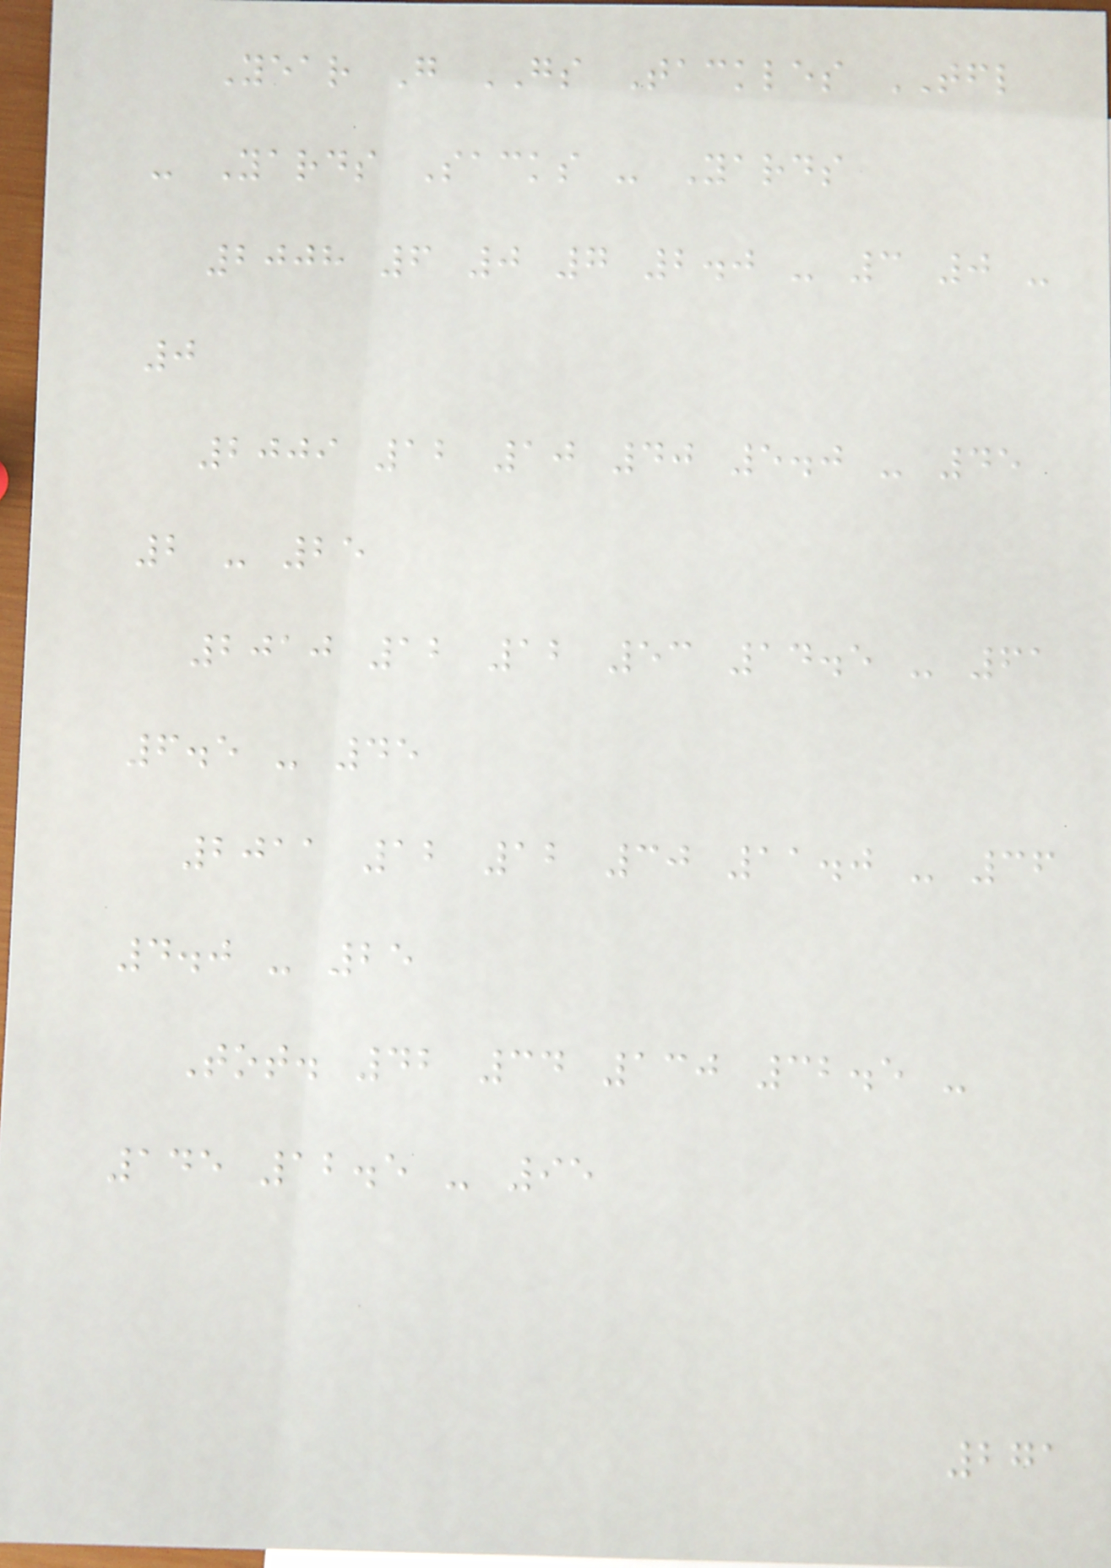Year G GS Tackles TFL
- Yards Sacks - Yards
2008 6 0 7 2.0 - 3 0 -
0
2009 12 10 40 5.0 - 45
2 - 25
2010 12 12 53 14.5 - 61
6.5 - 45
2011 12 12 30 11.0 - 36
4.0 - 25
Tot. 42 34 130 32.5 -
145 12.5 - 95
271
